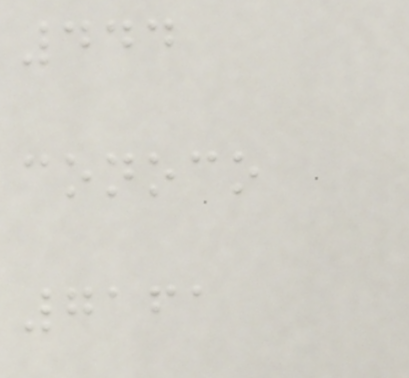444
conoco
7161
